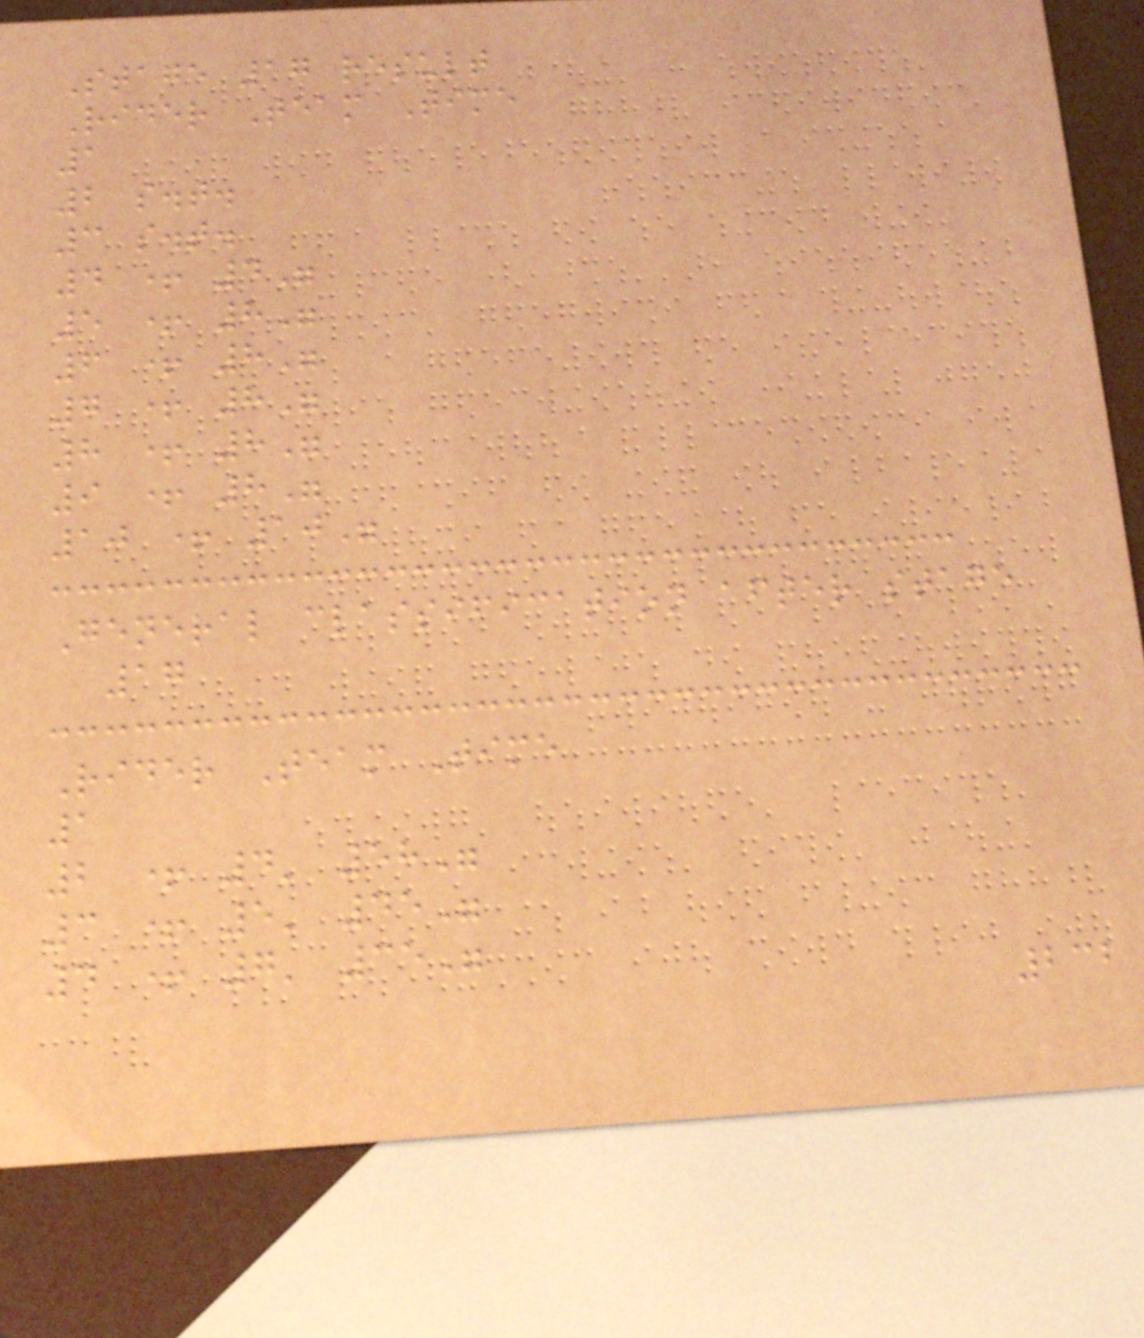Stage 17 result
Rider Team Time
1
2 s.t.
3 s.t.
4 + 4"
5 + 8"
6 + 8"
7 + 8"
8 + 8"
9 + 8"
10 + 10"
General classification after stage
17
Rider Team Time
1
2 + 4' 58"
3 + 5' 45"
4 + 7' 35"
232
